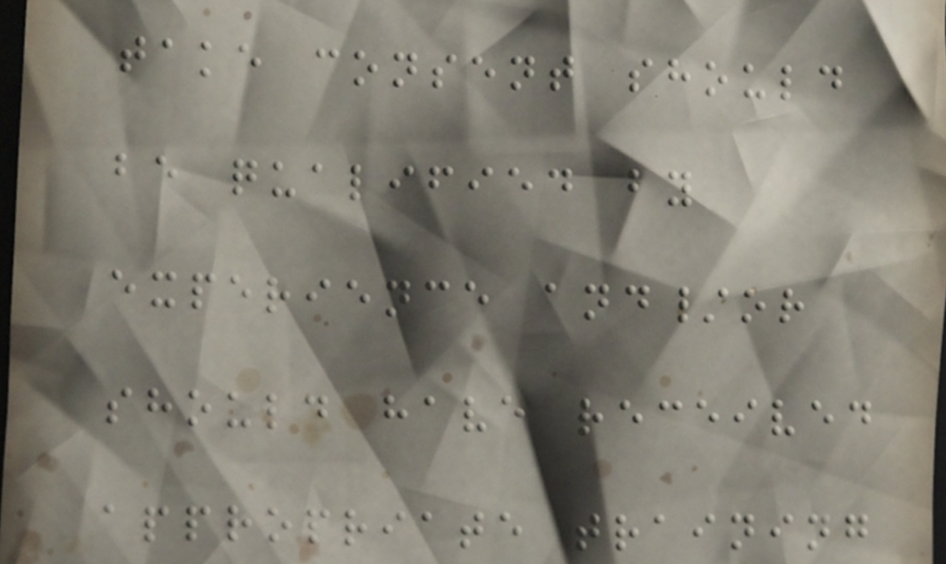take consent should
be qualified by
experience and/or
should have received
appropriate training
